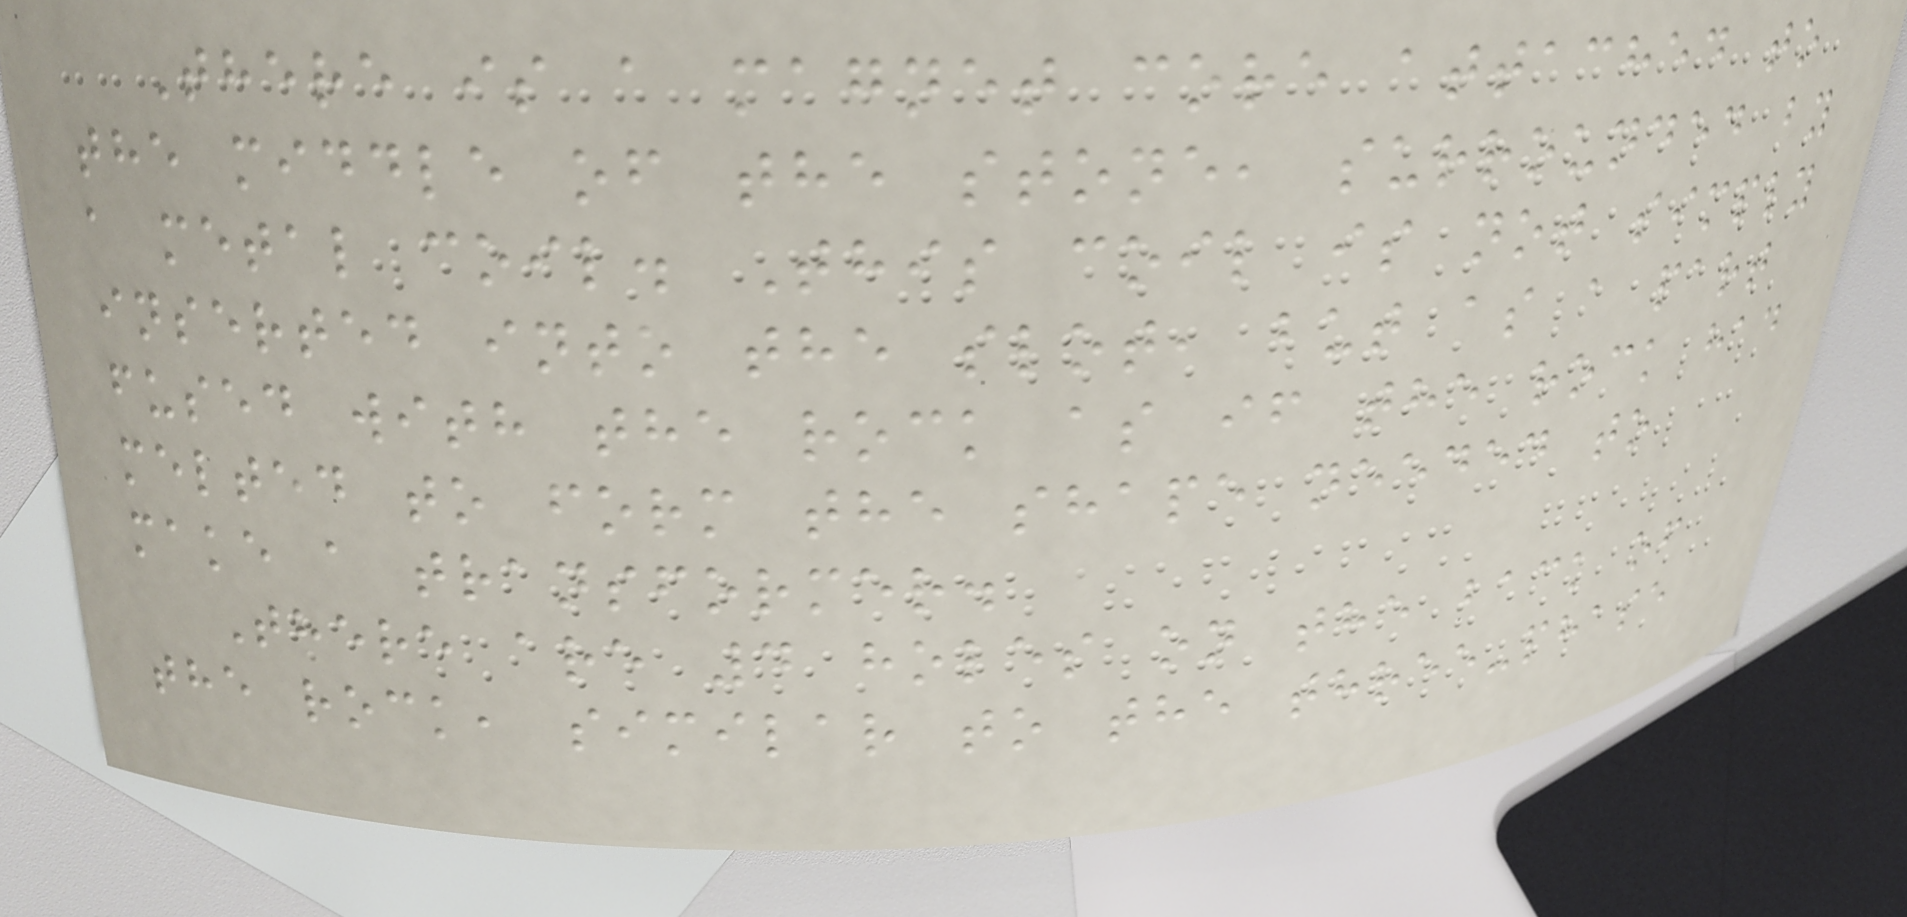There is a magnet core attached to
the middle of the stone, surrounded by
a metal coil. This coil is not simply
inserted into the slot, but as a part
fused with the rock as if the rock had
melted to form the shape needed to
make a transformer.
There are 4 holes on the back of
the rock, similar to the three-phase
